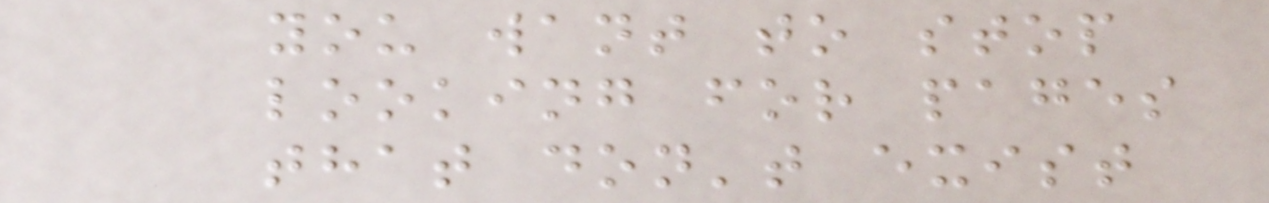you want to stop
looking for pages
that don't exist
